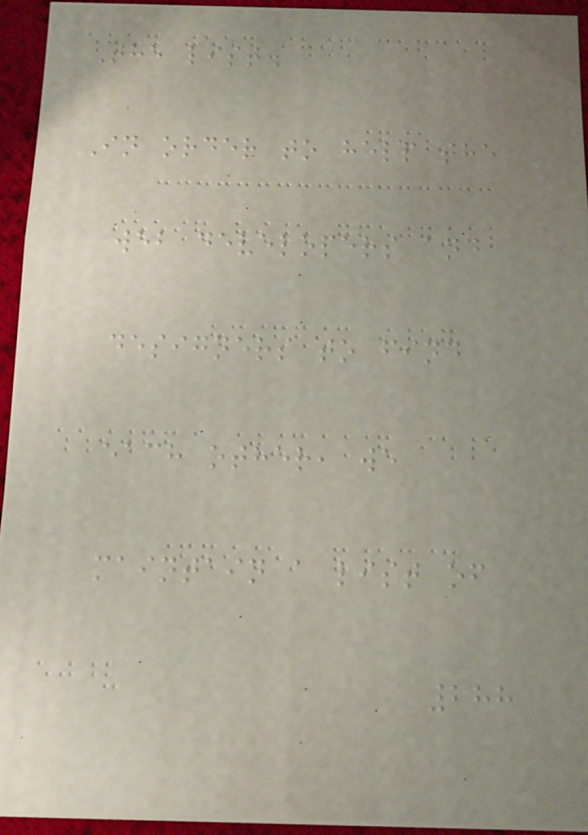The list.
In order to help the
web developers and
designers to find
each other, we
maintain a list of
288
